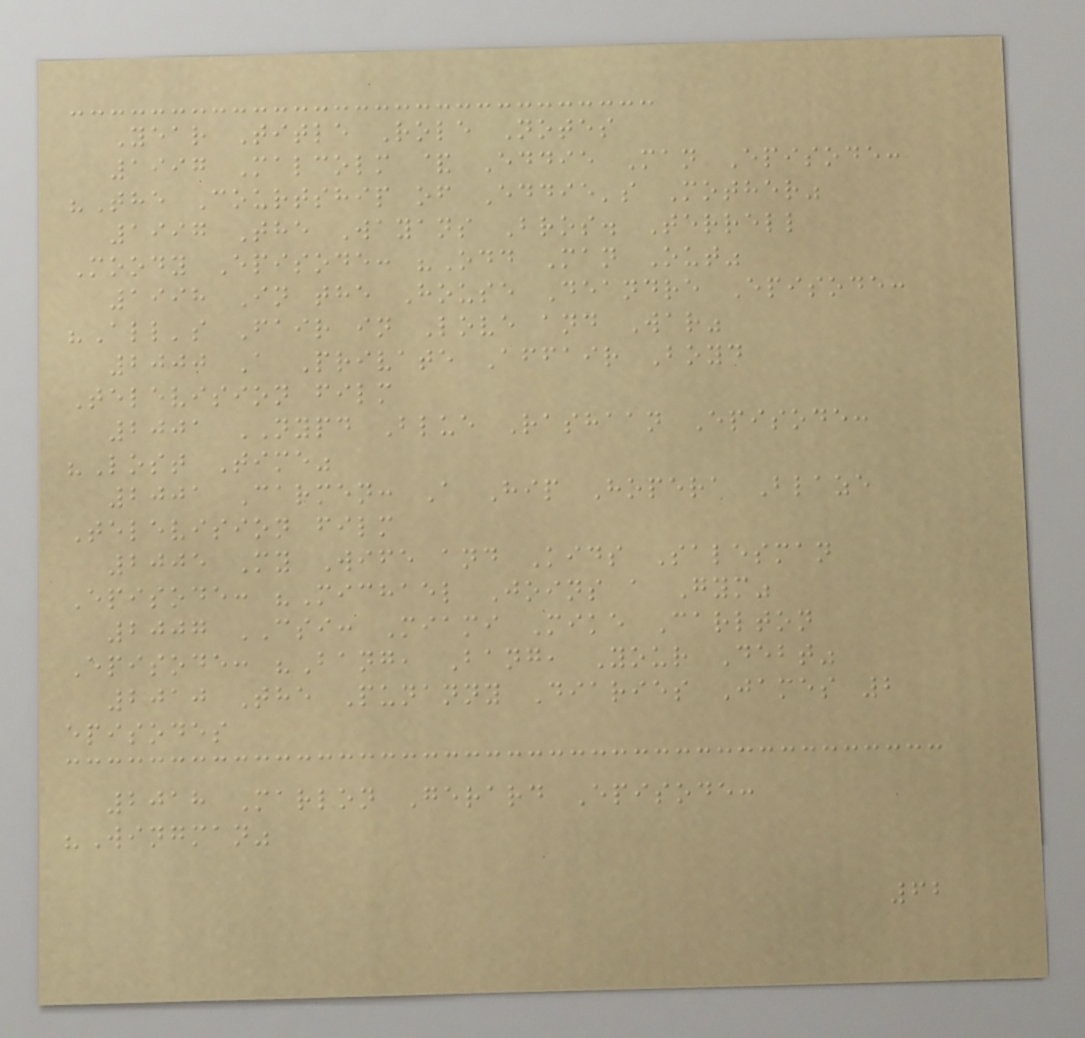Year Title Role Notes
1997 Malcolm & Eddie Man Episode:
"The Courtship of Eddie's Mother"
1997 The Wayans Bros. Terrell
Moody Episode: "Odd Man Out"
1998 In the House Deandre Episode:
"All's Fair in Love and War"
2000 A Private Affair Boyd
Television film
2001 NYPD Blue Rashaan Episode:
"Lost Time"
2001 Carmen: A Hip Hopera Blaze
Television film
2005 My Wife and Kids Salesman
Episode: "Michael Joins a Gym"
2007 CSI: Miami Mike Carlton
Episode: "Bang, Bang, Your Debt"
2010 The Punanny Diaries James 2
episodes
2018 Marlon Gerard Episode:
"Wingman"
62
